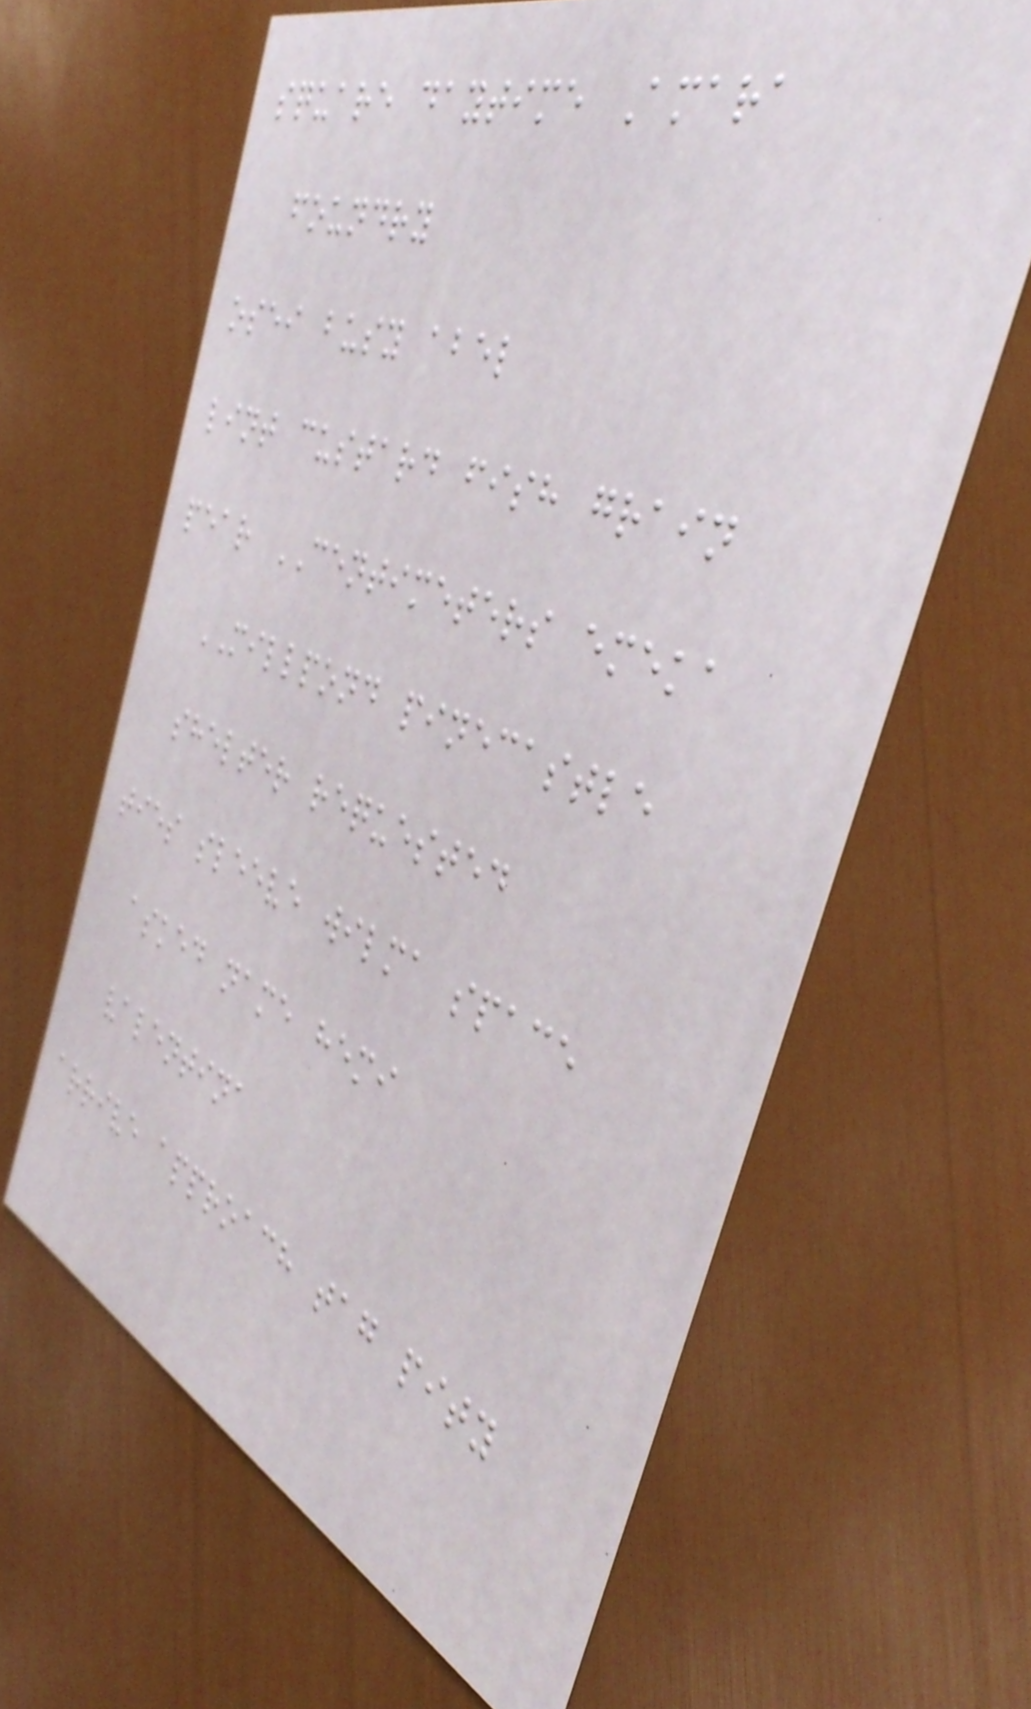square daytime Amara
foundry
osei busy abel
lint custard fish grain
pear CENTIMETERS emeka
MILLPOND pinecastle
shelter requested
ties sleeve wilma space
asked name hemi
valentina
arrive approach tag pity
